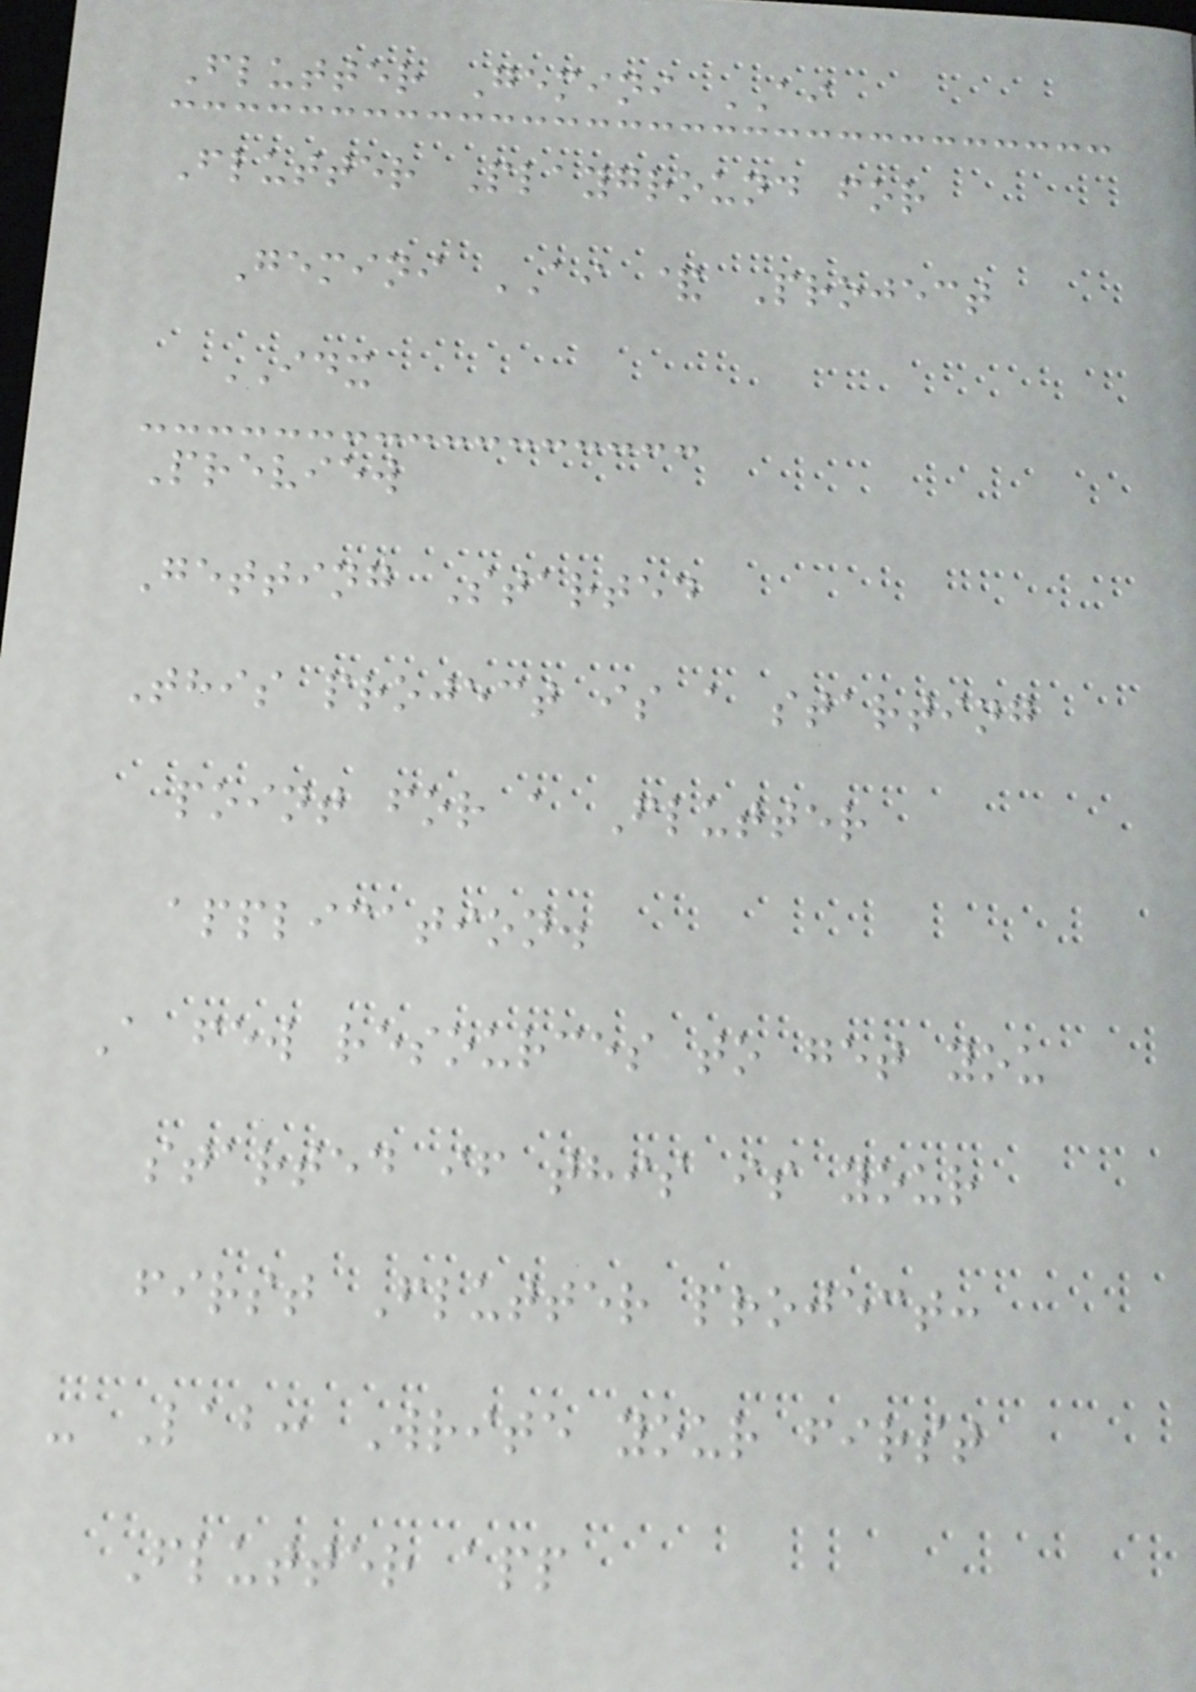Flutter Gemini AI
Flutter Playground for
Gemini AI & Project
IDX
Preview
Getting Started
This project is a starting
point for a Flutter
application.
A few resources to get you
started if this is your
first Flutter project:
- Lab: Write your first
Flutter app
